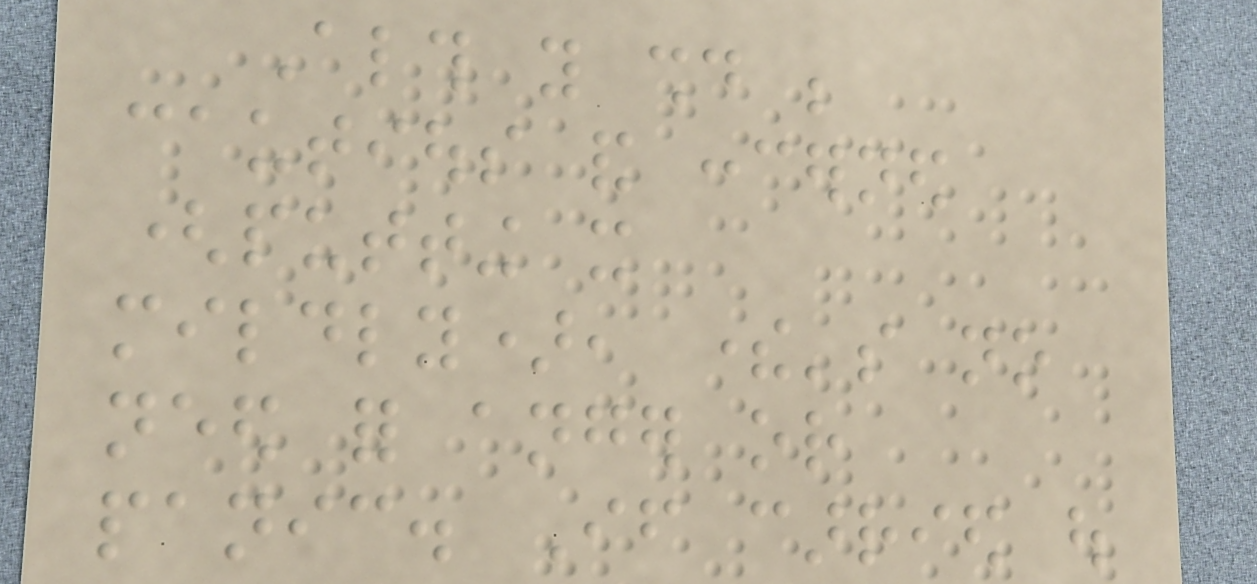Although you should be
cautious and concerned
(putting it
mildly), there's no
need for anger or
panic. If carried out
